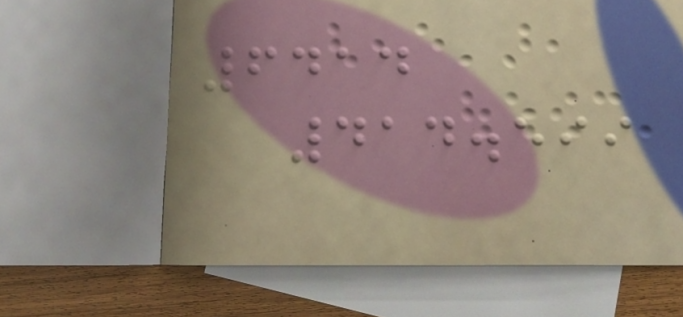6414
414.599
